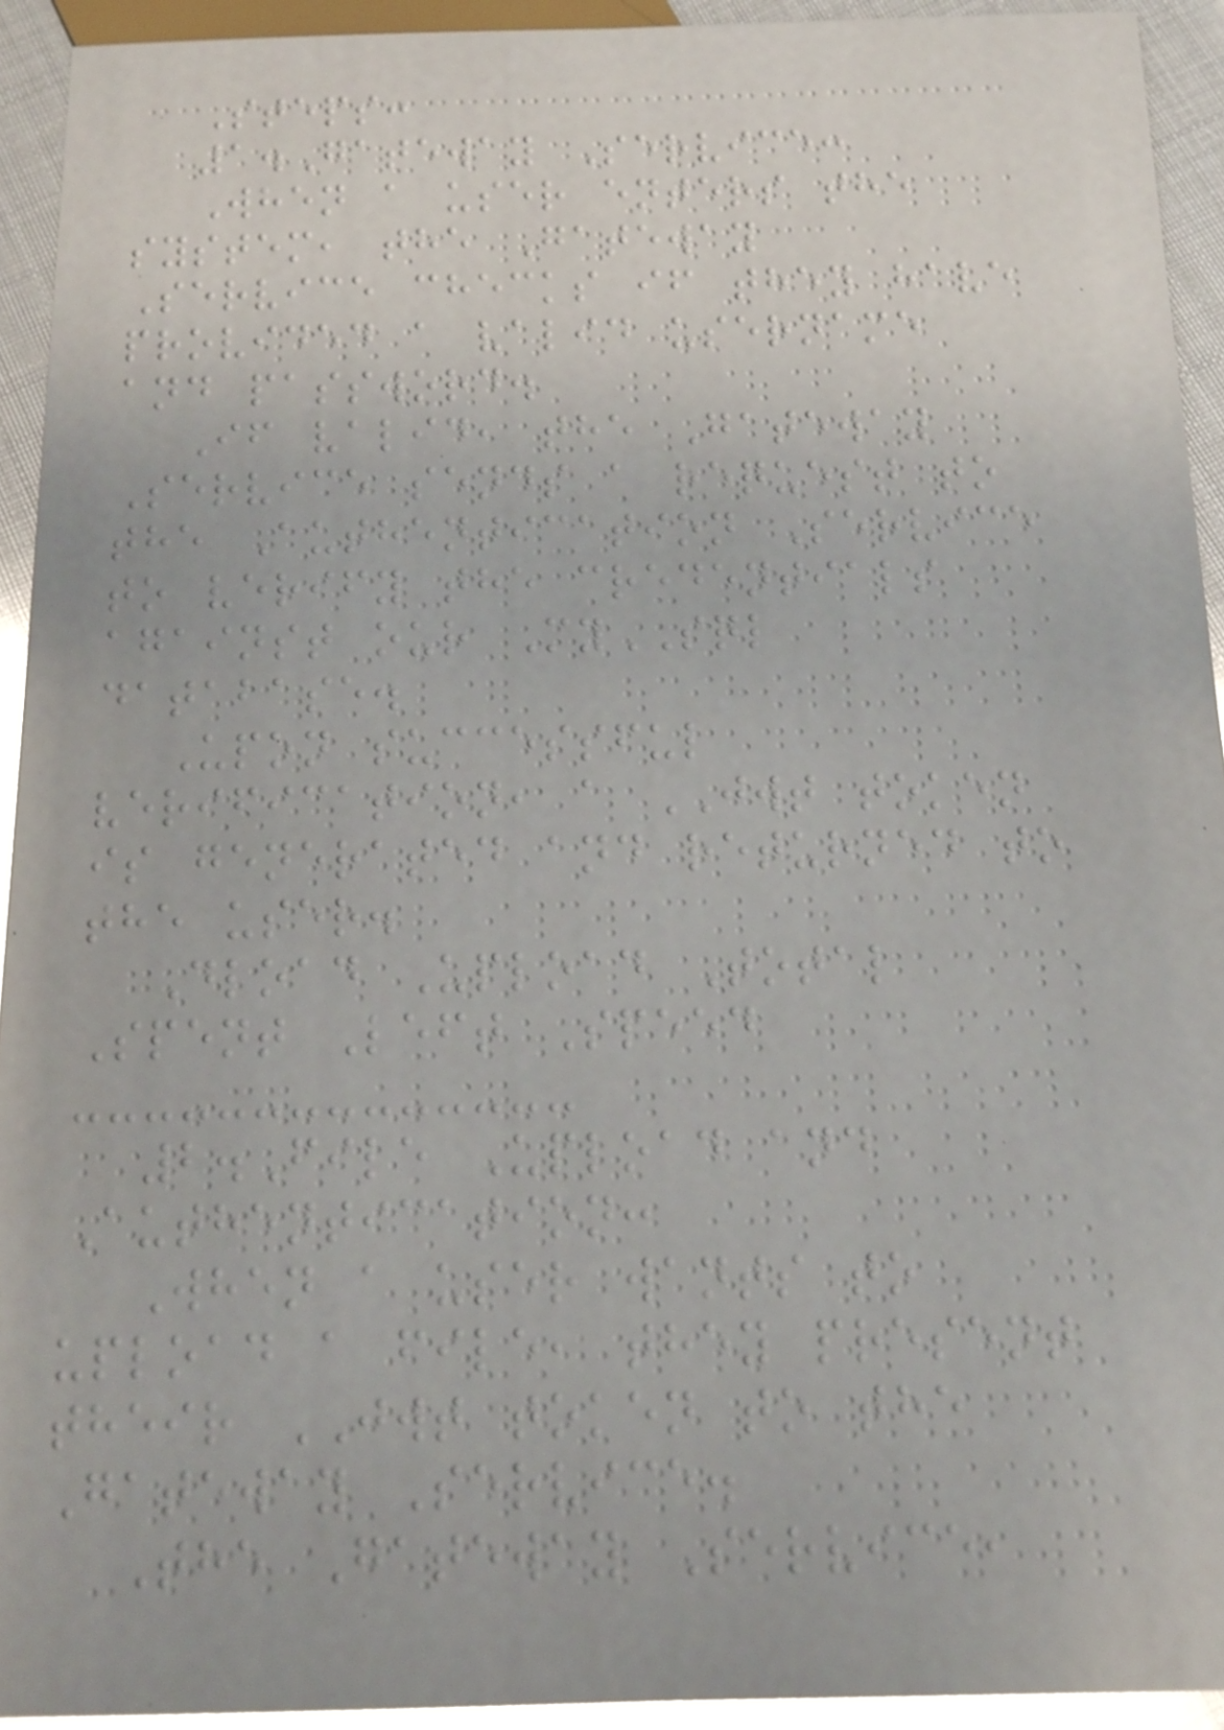Steps:
1.Gateway Service:
When a user enters the
system, the Gateway
Service checks if they have
provided a valid username
and password.
If valid, the Gateway
Service sends a request to
the Authentication Service
to verify the credentials
against our MySQL
database.
Upon successful
verification, a JWT token
is generated and returned to
the user.
Dload Upload Total
Spent Left Speed
2.File Upload and
Authentication:
When a user wants to
upload a file, they present
their JWT token to the
Gateway Service.
The Gateway Service,
